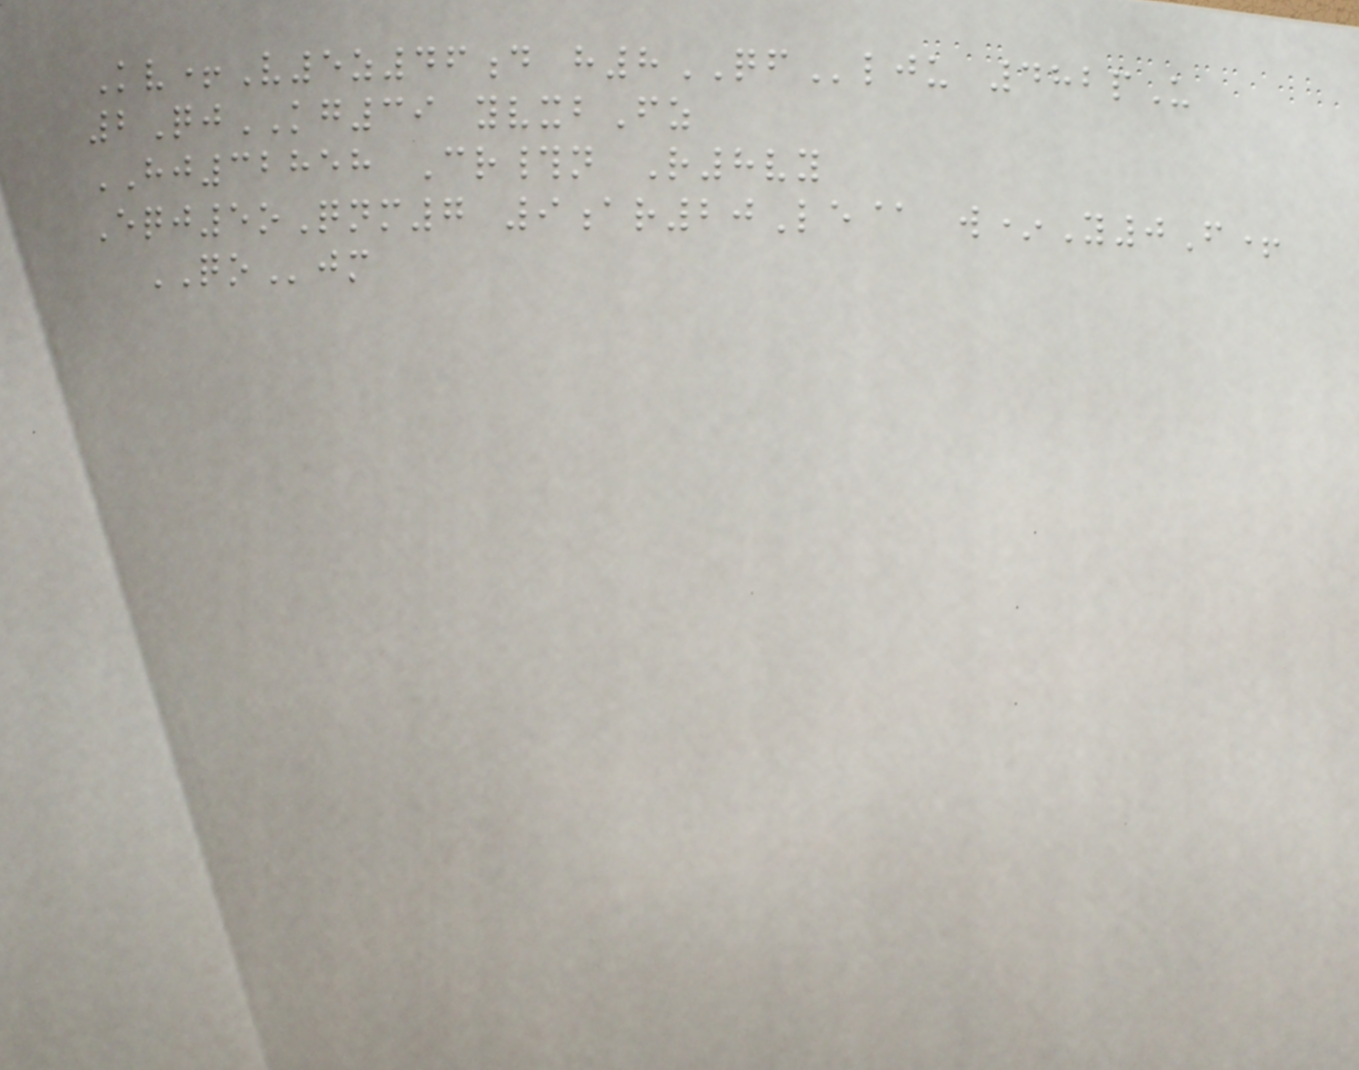Kv+V5z46d h8QFlju 482pU
2QjKG39 yvxbFz
HJ32858 Cr#n R8vy
Eqj5oQnm7 9ar20Le@ w*Y0F+
QOjm
